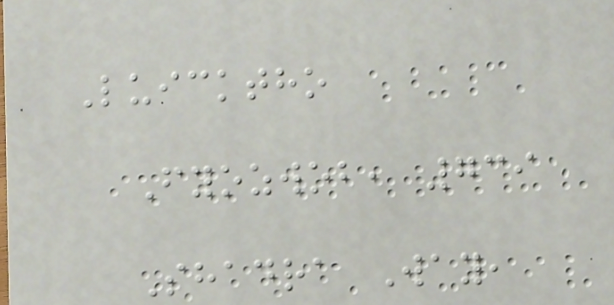Luicktho
Fyozwob, 739
Shadra Way,
